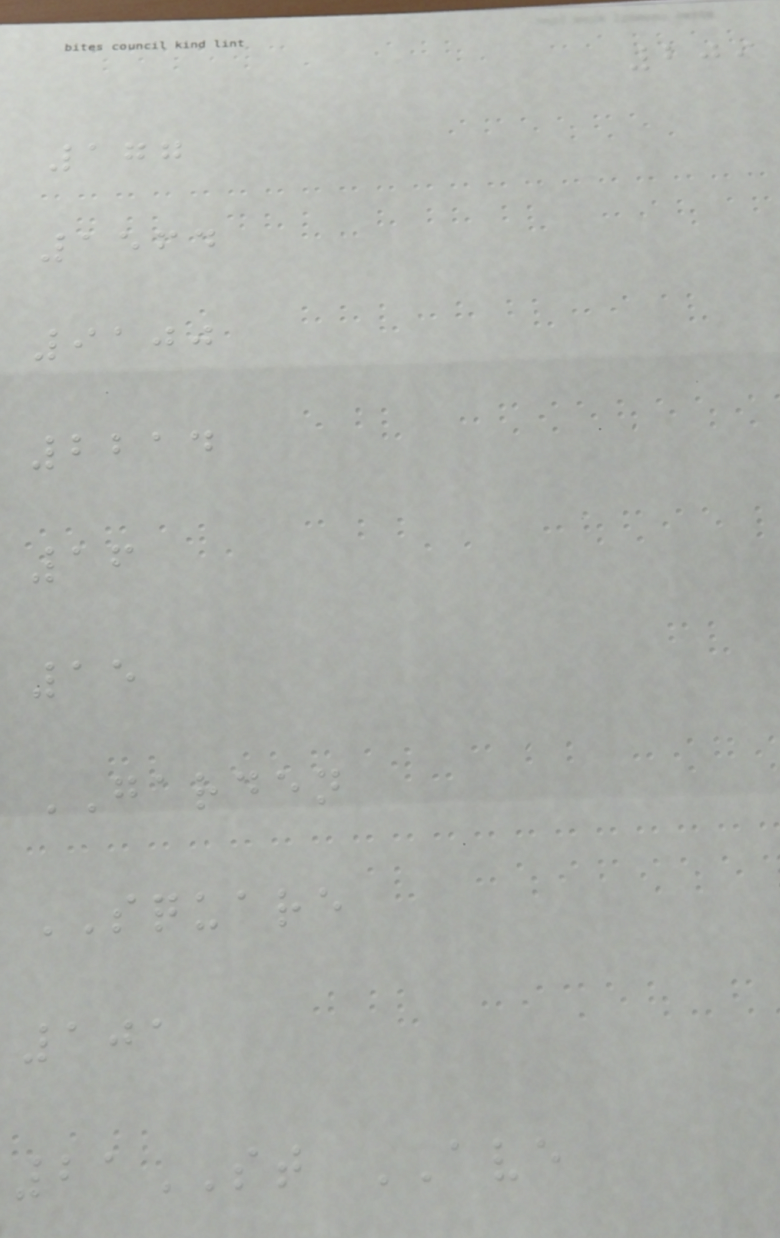209
177
1564
9100
2214
16
15
GARDEN
SQUARE
101
21ST AVE
